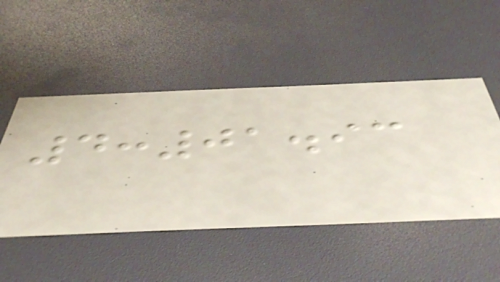4:01.93
